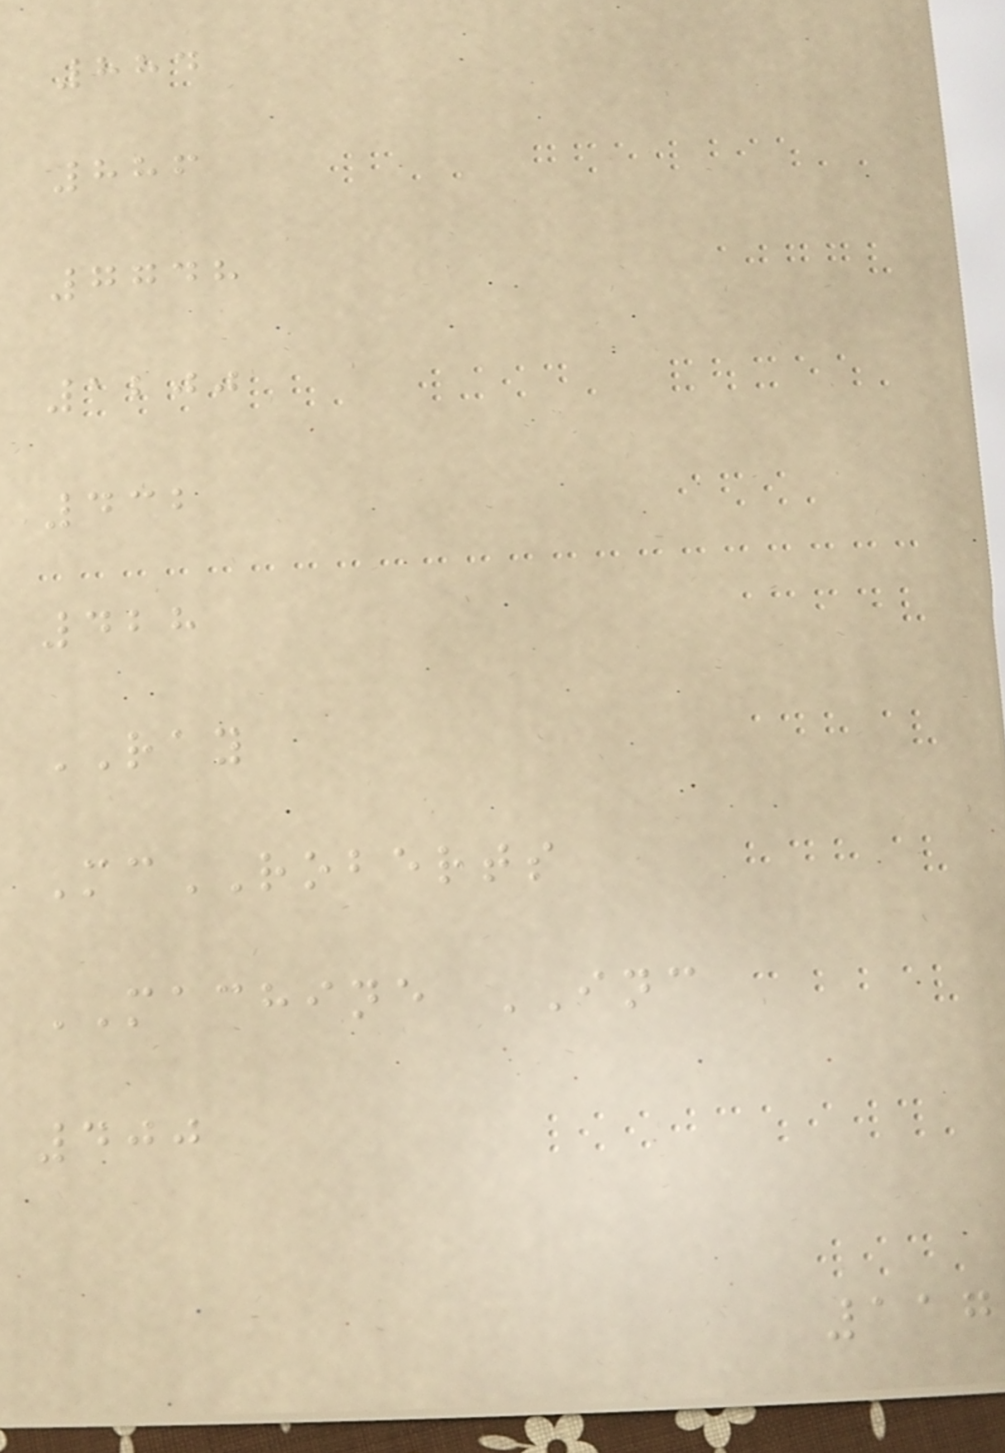884
886
7748
1200
432
428
RAY
McROBERTS
MACHINE INC
400
117
